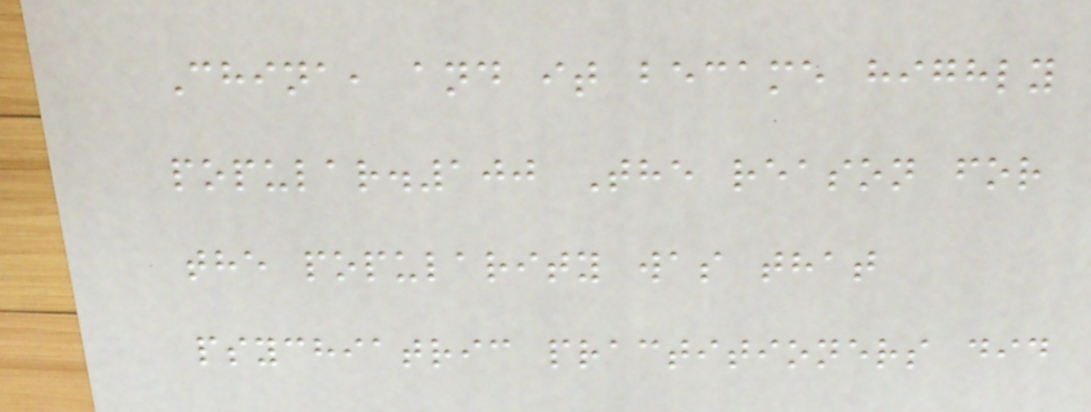China, and it became highly
popular.100 The reason for
the popularity was that
psychiatric practitioners did
